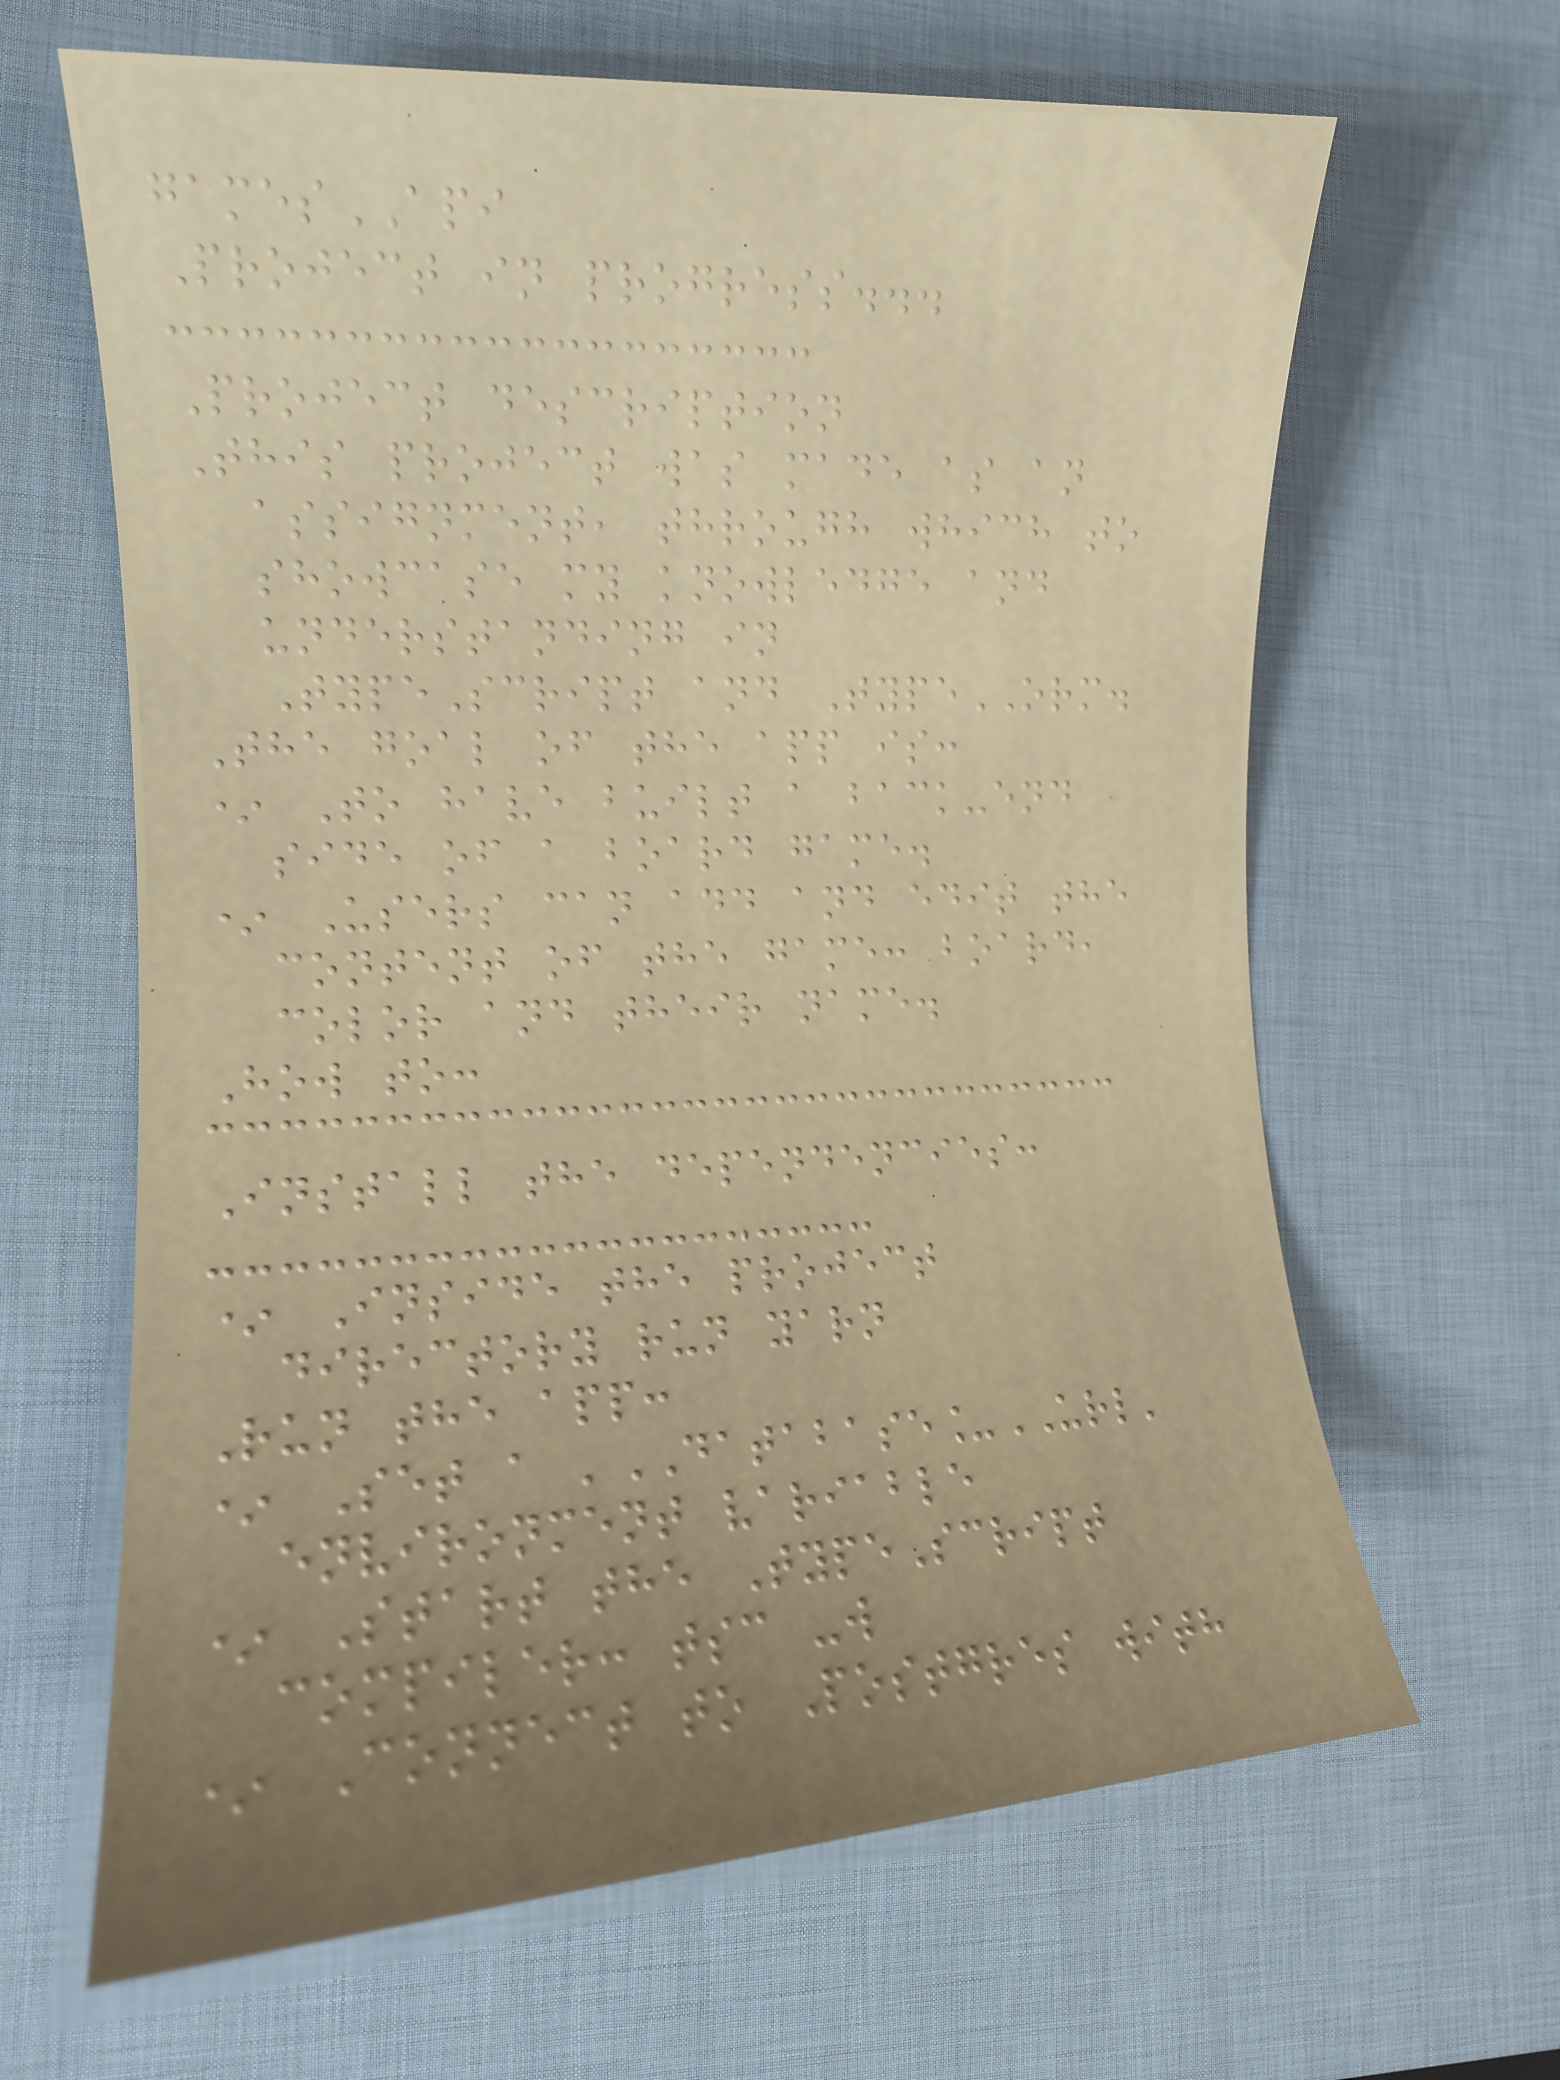gamesAPI
Project in progress...
Project description
This project was made as an
assignment, through which to
showcase my knowledge and
understanding in
TypeScript and TypeORM.
The goal of the app is:
* To have built a back-end
side of a board game.
* Users can add and edit the
content of the game: board,
color and their name.
How to:
Install the dependencies:
* Inside the project
directory run yarn
Run the app:
* Set a 'DATABASE_URL'
environment variable
* Start the TypeScript
compiler: tsc -w
* Connect to Postgres with
